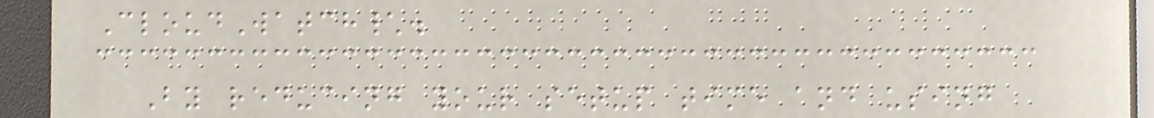CloudWatch\.
By reducing your setup time and using
